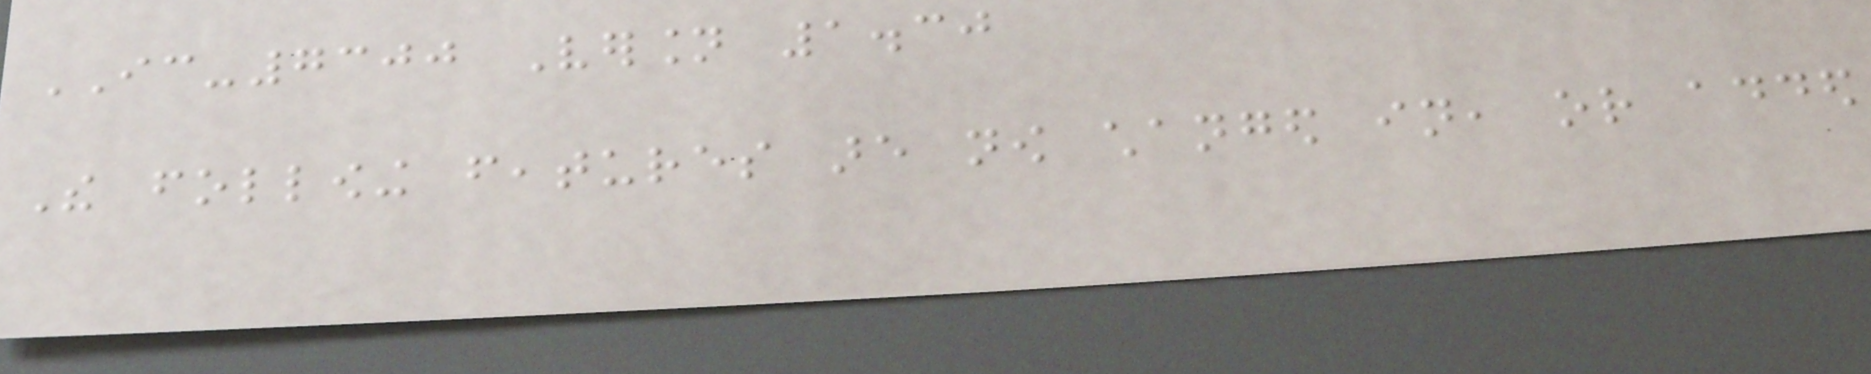IC-7300 Version 1.30
The following features are now changed in, or added
